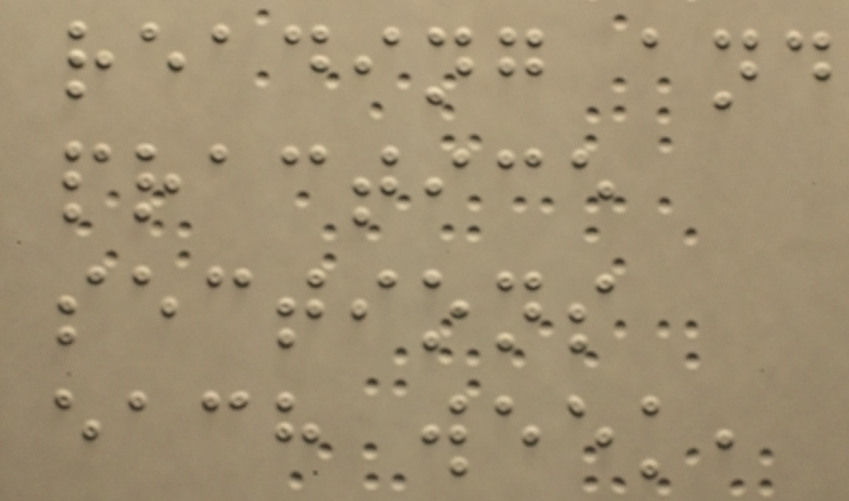reading and
practice
sections
each week,
